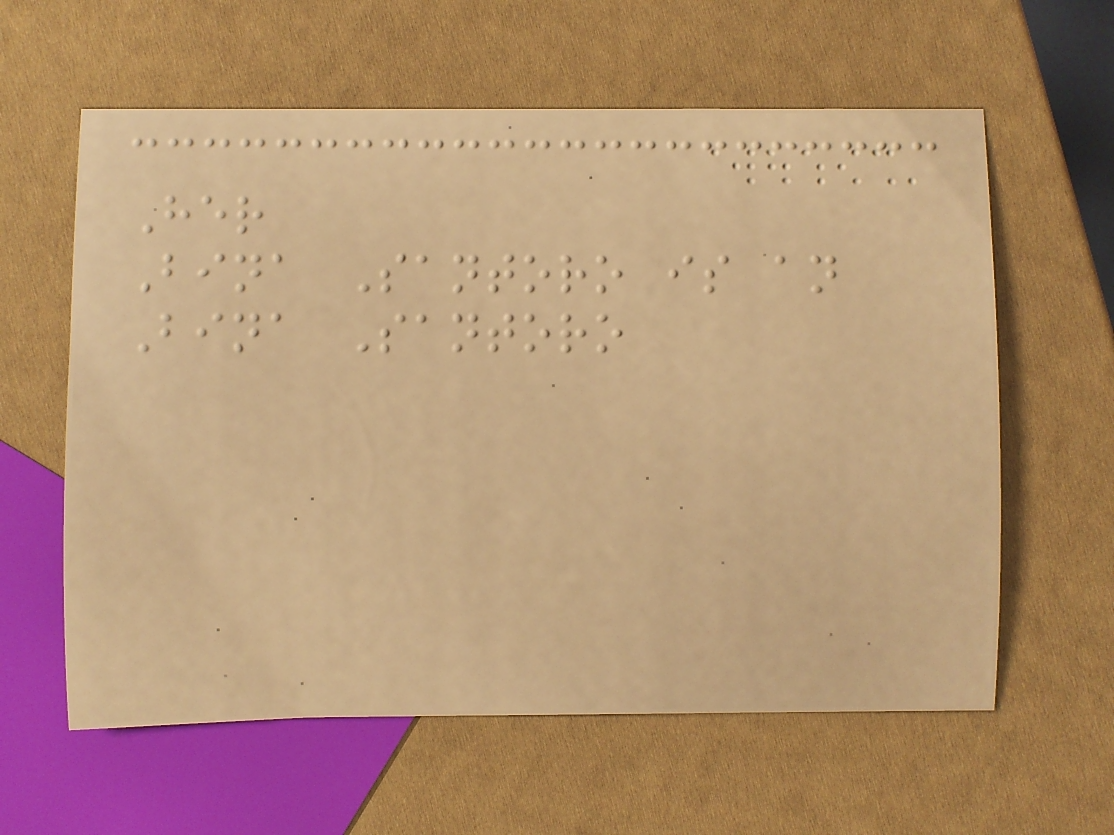Her
Bina Santoro is an
Bina Santoro
